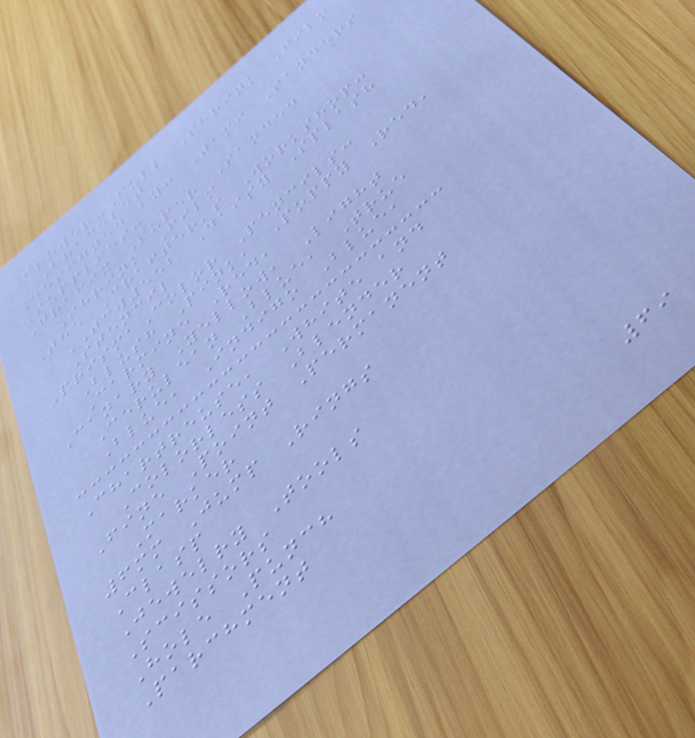Flower-Full Shrink Film
Bracelet
Designed by: Tami Sanders
Supplies:
Grafix Super Sanded
Shrink Film
The Crafter's Workshop:
TCW552 Daisy Splash
Stencil
PrismaColor Pencils:
Blush Pink, Poppy Red,
Carmine Red,
Canary Yellow, Light
Cerulean Blue, True
Blue, Indigo Blue,
Chartreuse, White and
Colorless Blender
Fine Point Permanent
Marker
6mm Jump Rings
Clasp
Jewelry Tools
Scissors
Hole Punch
Parchment
69
